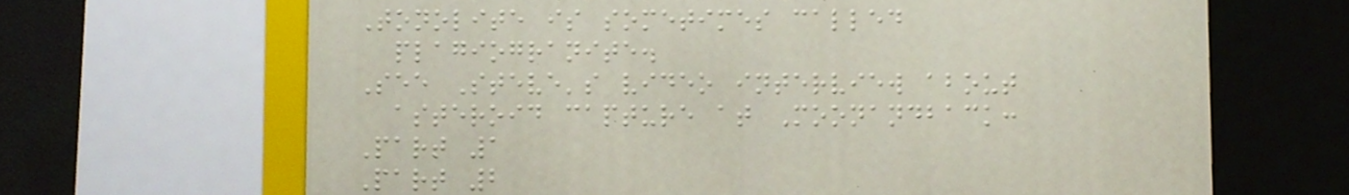Tonolite is sometimes called
plagiogranite.
See Steve's video interview about
asteroid capture at Moonandback:
Part 1
Part 2
